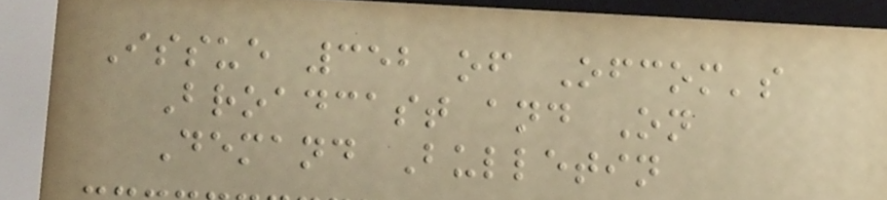Issue 352 of Ofcom's
Broadcast and On
Demand Bulletin
